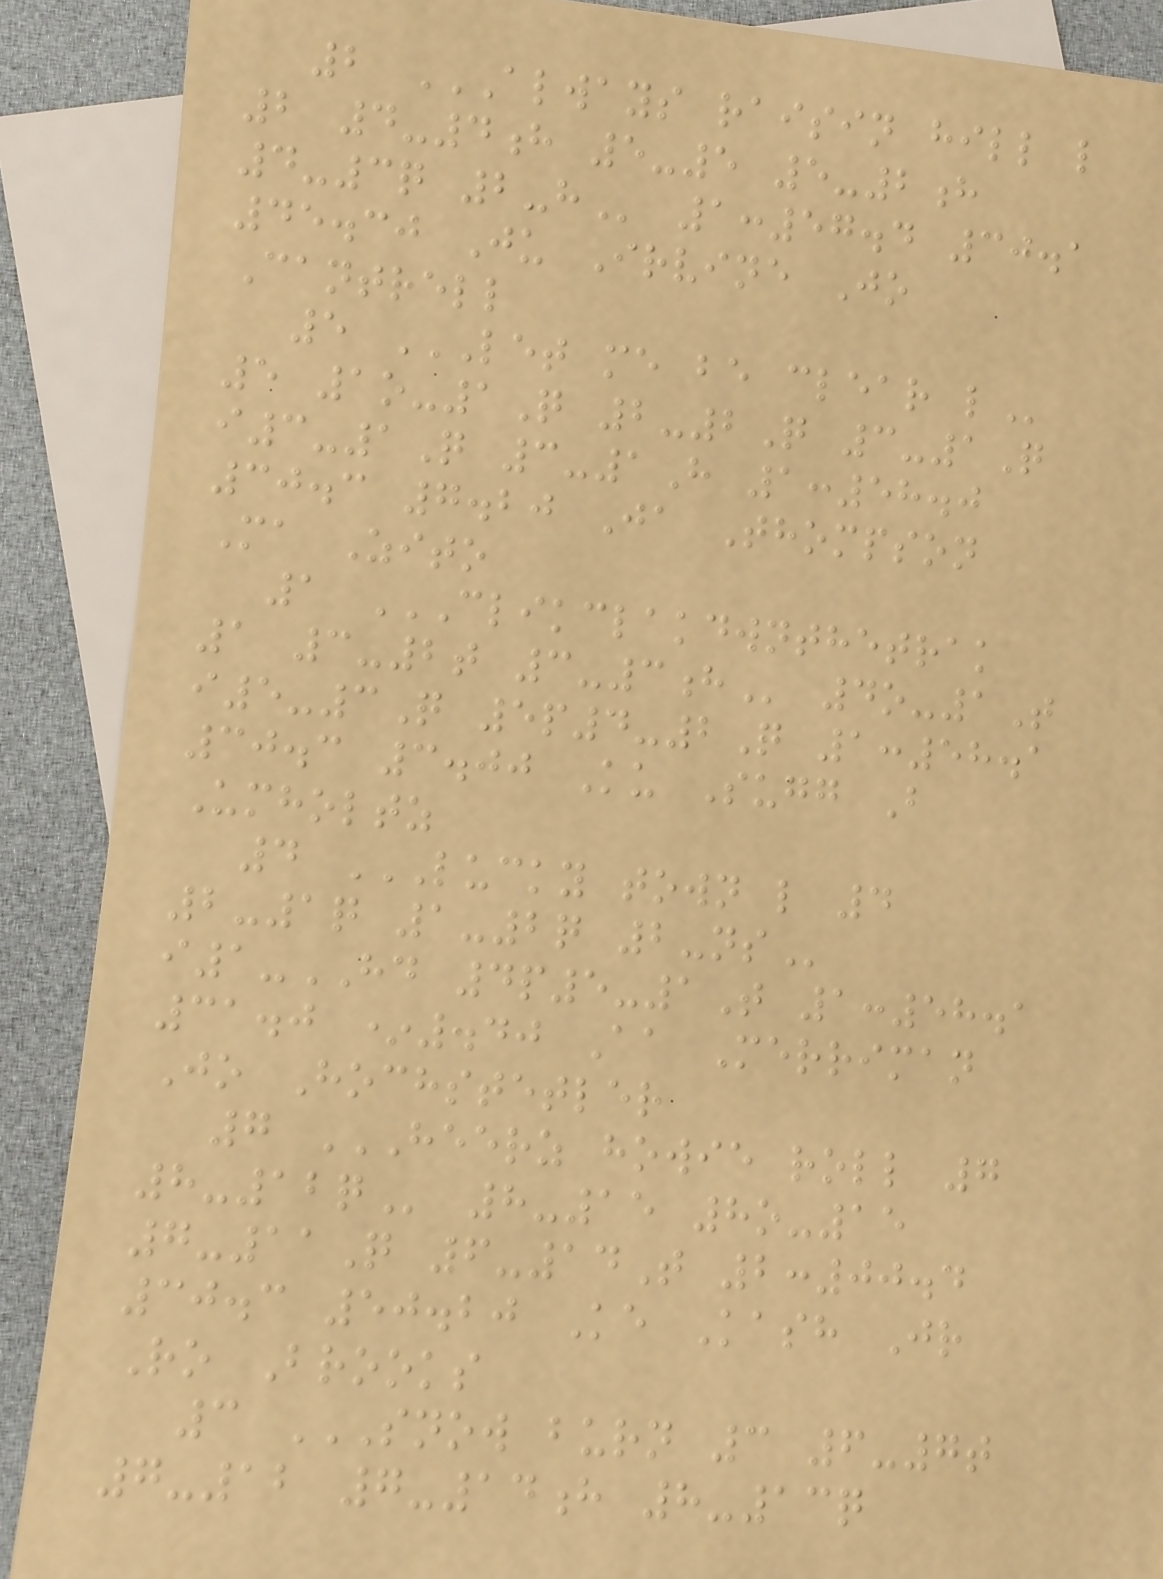2 ALWAYS RAISIN HILL L
2 4-4H 5-5 5-2H
4-3Q 2-H 1:57.4 30.1
45.30 Ju Irvine Jo
Cantrell
5 LET ME BE CLEAR L
5 1o-1Q 2-2Q 3-1Q
i3-1Q 3-1H 1:58.0
30.3 7.20 Ja Thompson
Ma Zito
1 CLIKCLAKDWNTHETRAK
1 3-2T 3-3H 4o-1T
i5-3Q 5p4-2Q 1:58.1
30.3 3.00 Ku Sugg B
Umholtz
4 LUCKY TOWN L 4
2-1Q 1-2Q 2-NS
i1-HD 4p5-1T 1:58.1
31.0 *.40 Aa Merriman
Jo Hochstetler
7 HEERZ HOWIE ROLL 7
8-12Q 8-15 8o-15
7-11Q 6-14T 2:00.4
30.3 50.20 Ke Kash Jr
Ro Brooks
3 SNOW BURN 3 6-7T
7-12 7-14H 8-13Q
